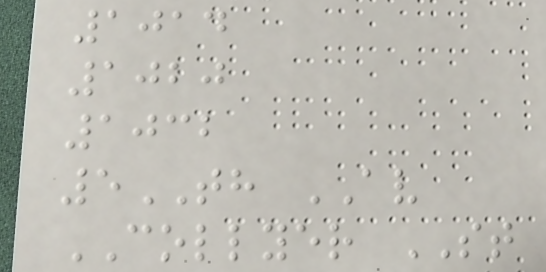1014
1020
1032
5TH AV
COLLYER ST
